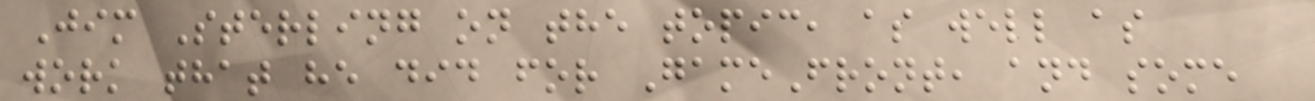Jim Sterling on the topic, as well as
work that he did for GameFront, and some
